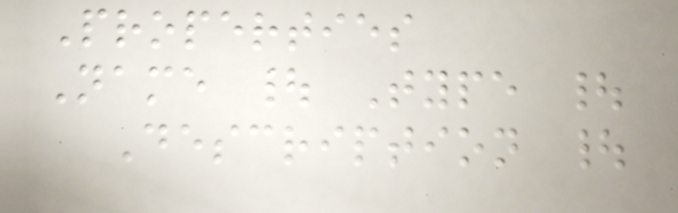Properties
Name | Type |
Description |
